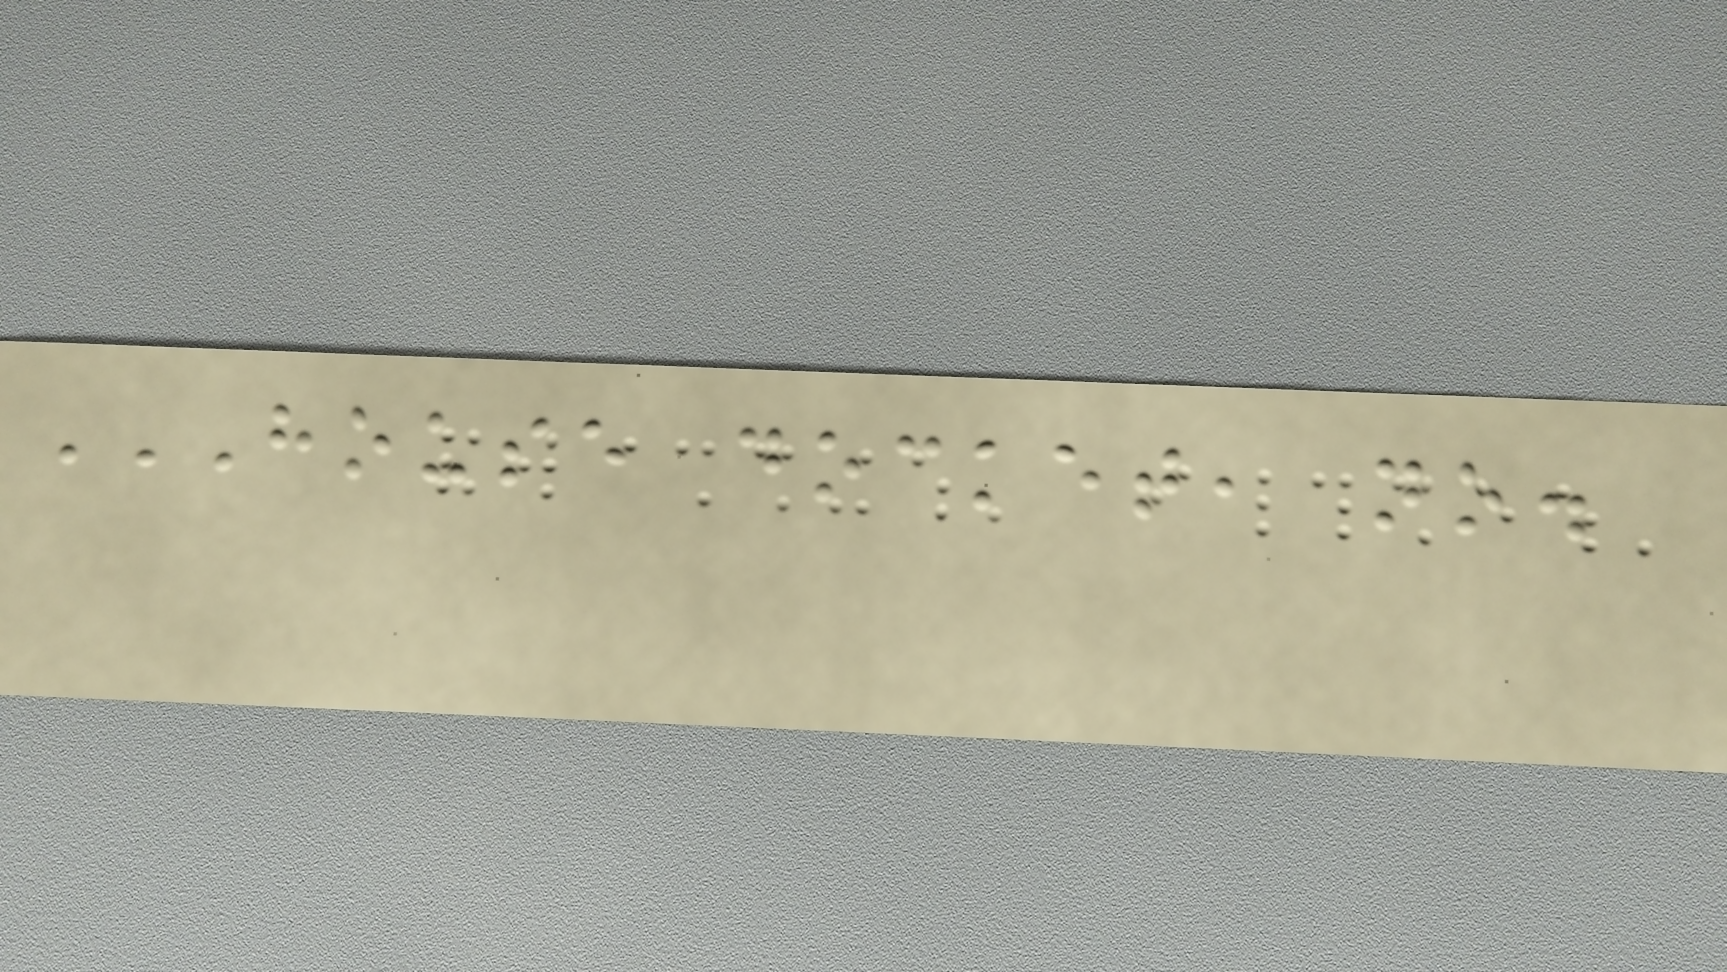HOUSE DOCKET, NO.
